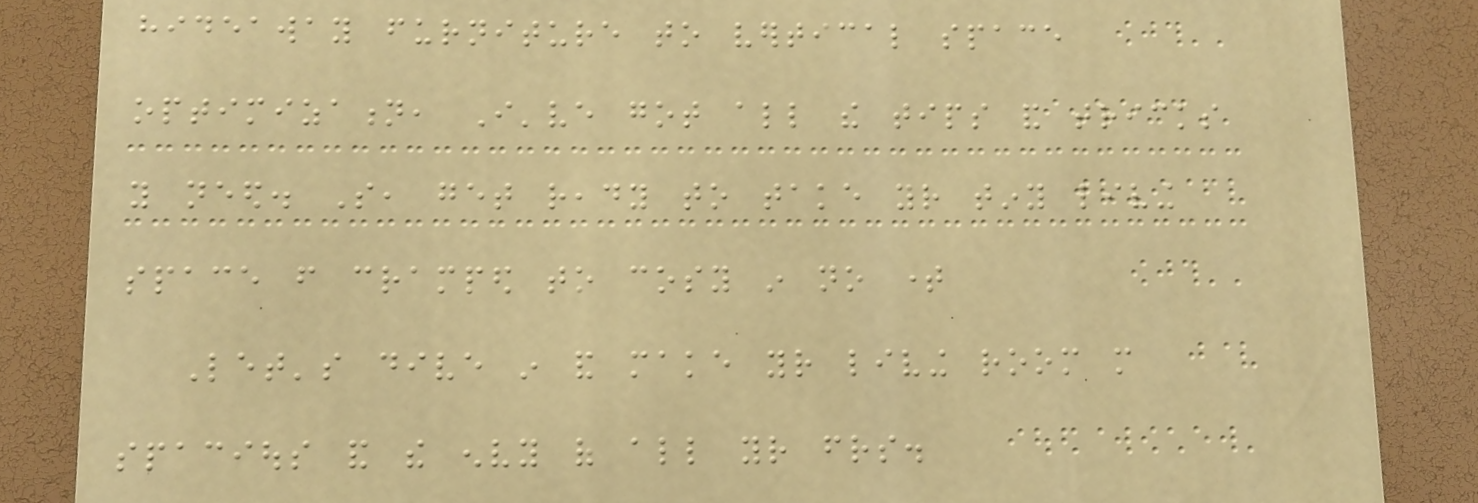hideaway furniture to vertical space
optimization, I've got all the tips and tricks
you need. So, get ready to take your tiny living
space from cramped to cosy in no time
Let's dive in and make your living room more
spacious and the envy of all your friends.
